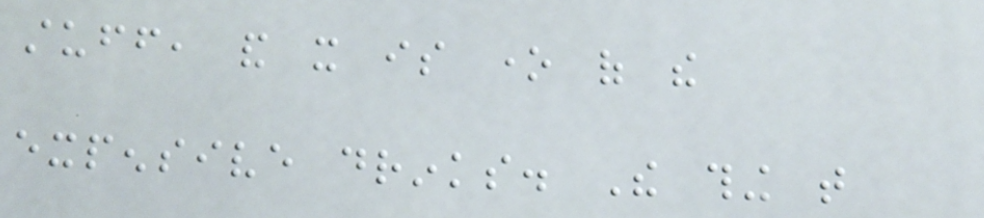stuff, and it is one of the
expensive drinks. The thing that
